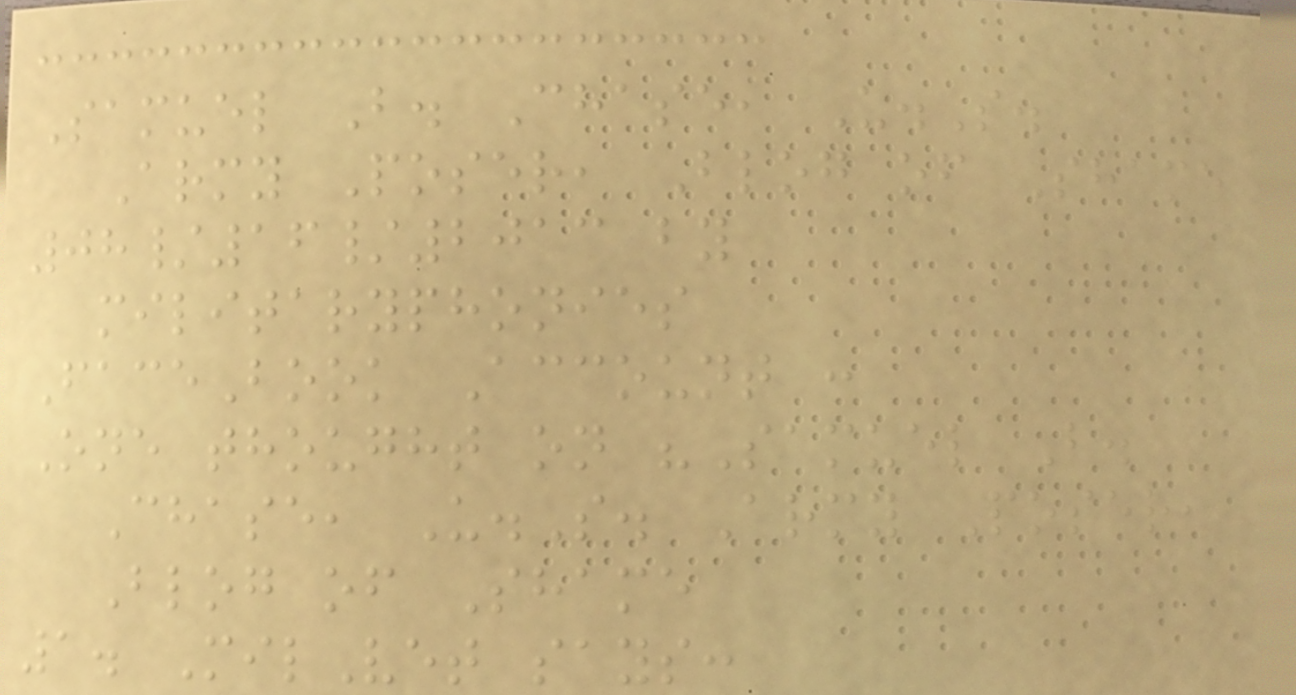Samuel B. Chase, U.S.
Army Poser, Blog of Shame
08/16/2013 by
militaryphonies
FaceBook Account :
One thought on "Samuel B.
Chase, U.S. Army Poser,
Blog of Shame
1. MilVet says:
